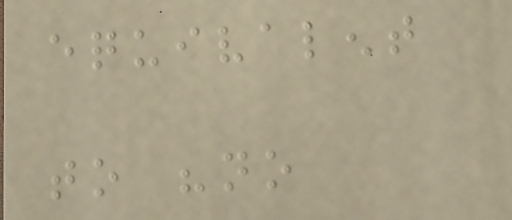equivalent
to "no
